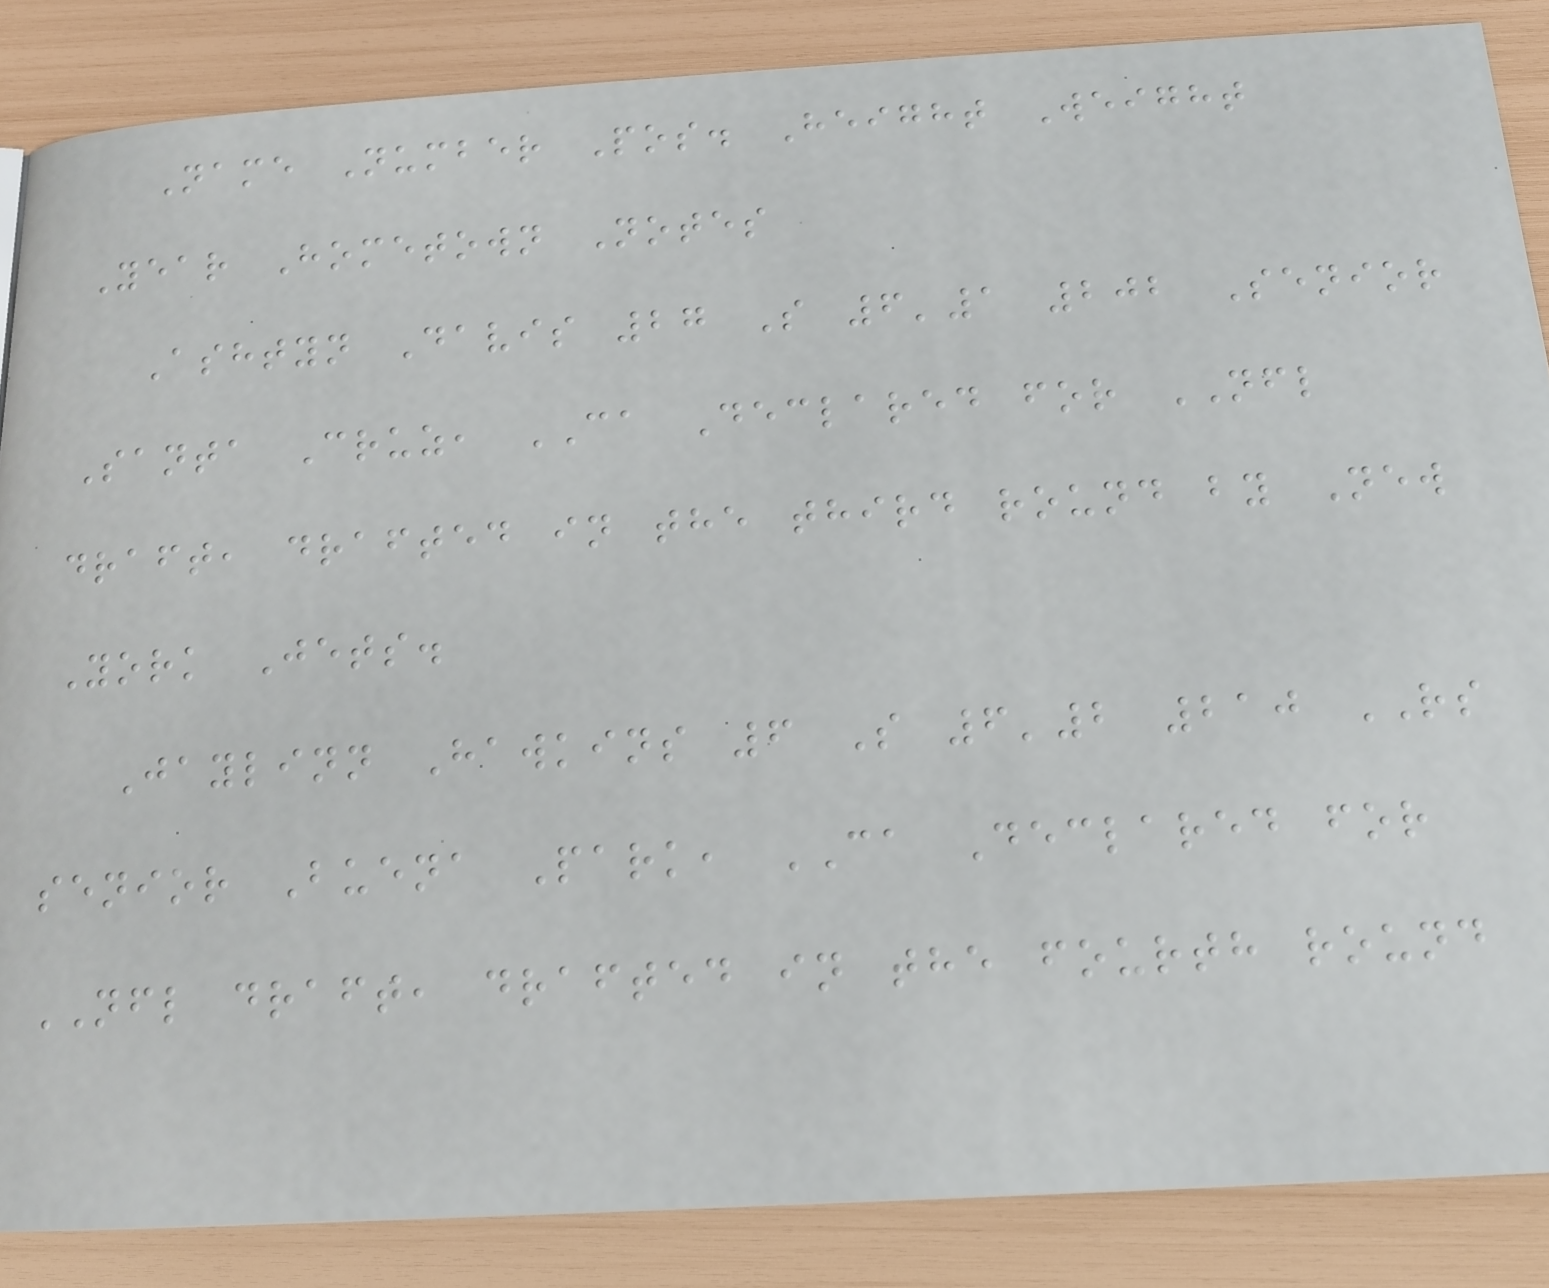Name Number Pos. Height Weight
Year Hometown Notes
Ashtyn Davis 27 S 6'1 202 Senior
Santa Cruz, CA Declared for NFL
draft, drafted in the third round by New
York Jets.
Jaylinn Hawkins 6 S 6'2 210 RS
senior Buena Park, CA Declared for
NFL draft, drafted in the fourth round
